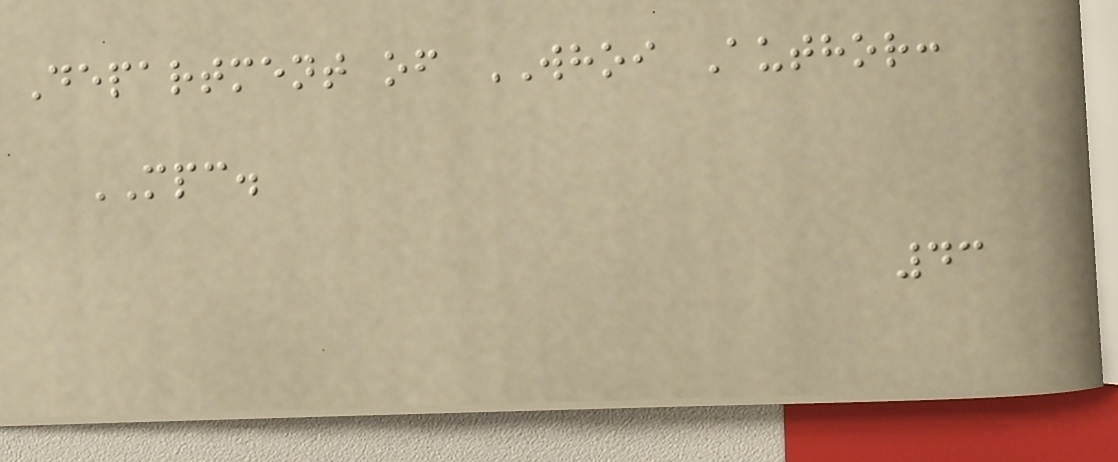Department of WHOI Author:
MPC.
43
